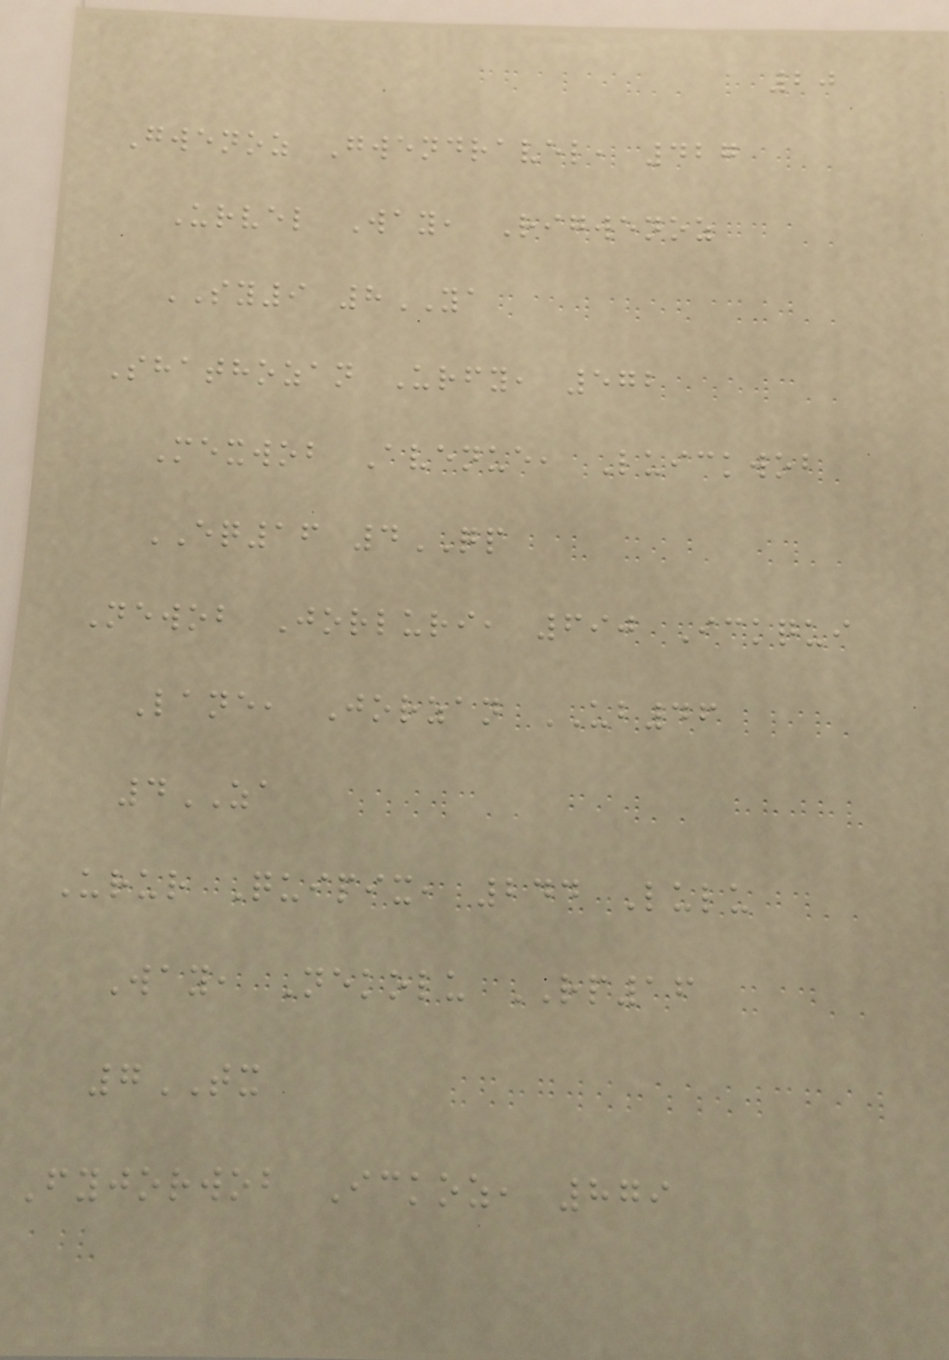20
Gwenoz Gwendravel, 427
Urvel Way, Rigwenoz
SY9 8YA
Shathozan Urfy, 572
Mexwob Avenue, Luickwob
EQ16 4QP
Newob Jorluri, 690 Ickqui
Lane, Jorzan UB46
4ZA
Urur Quipix, 244 Lulu
Way, Nekolu RP16
7TX
Fyjorwob Ickoz, 879
